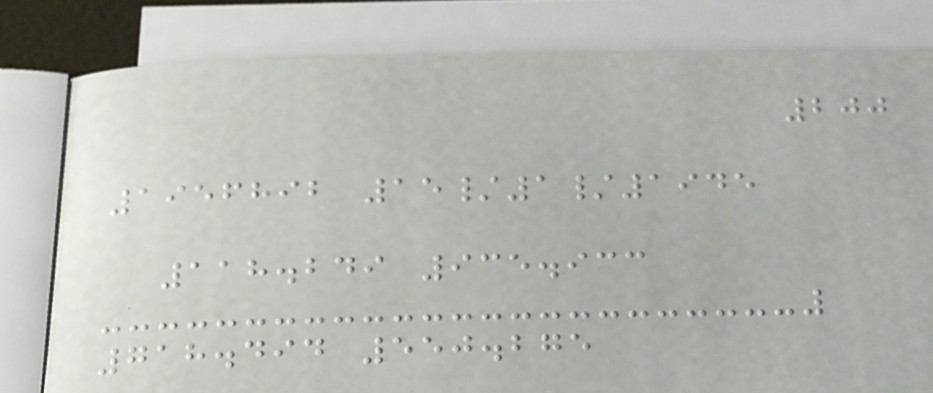200
1956892 15/1/1945
118.249 935.933
718.494 550.275
